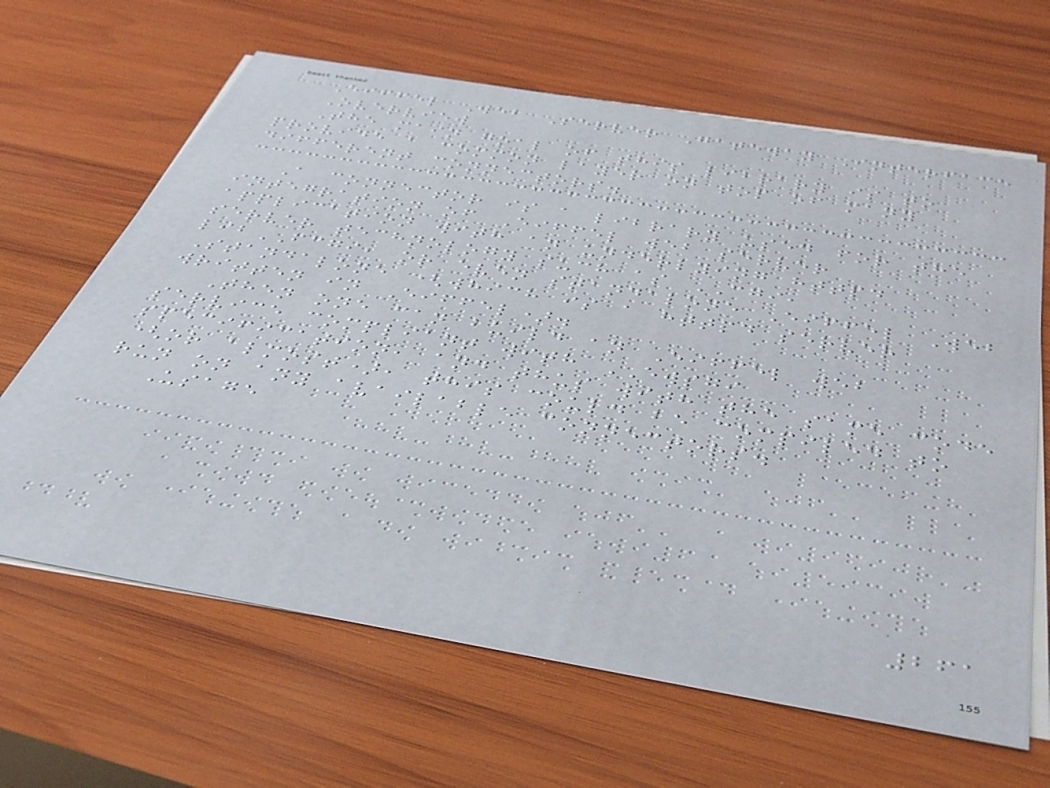Eiffel Web Server Gateway Interface
Overview
The main goal of this library is to
provide a common layer on top of many
different connectors.
A connector is a library used for the
integration of Eiffel web server
application with an underlying httpd
server technology such as CGI,
libFCGI, or even standalone Eiffel Web
Standalone (which is a httpd server
written in Eiffel).
Then one can build an Eiffel web
service compliant with EWSGI
specification, and thus with the same code
(or almost), this could be compiled to
run on any available connectors.
Usage
261
